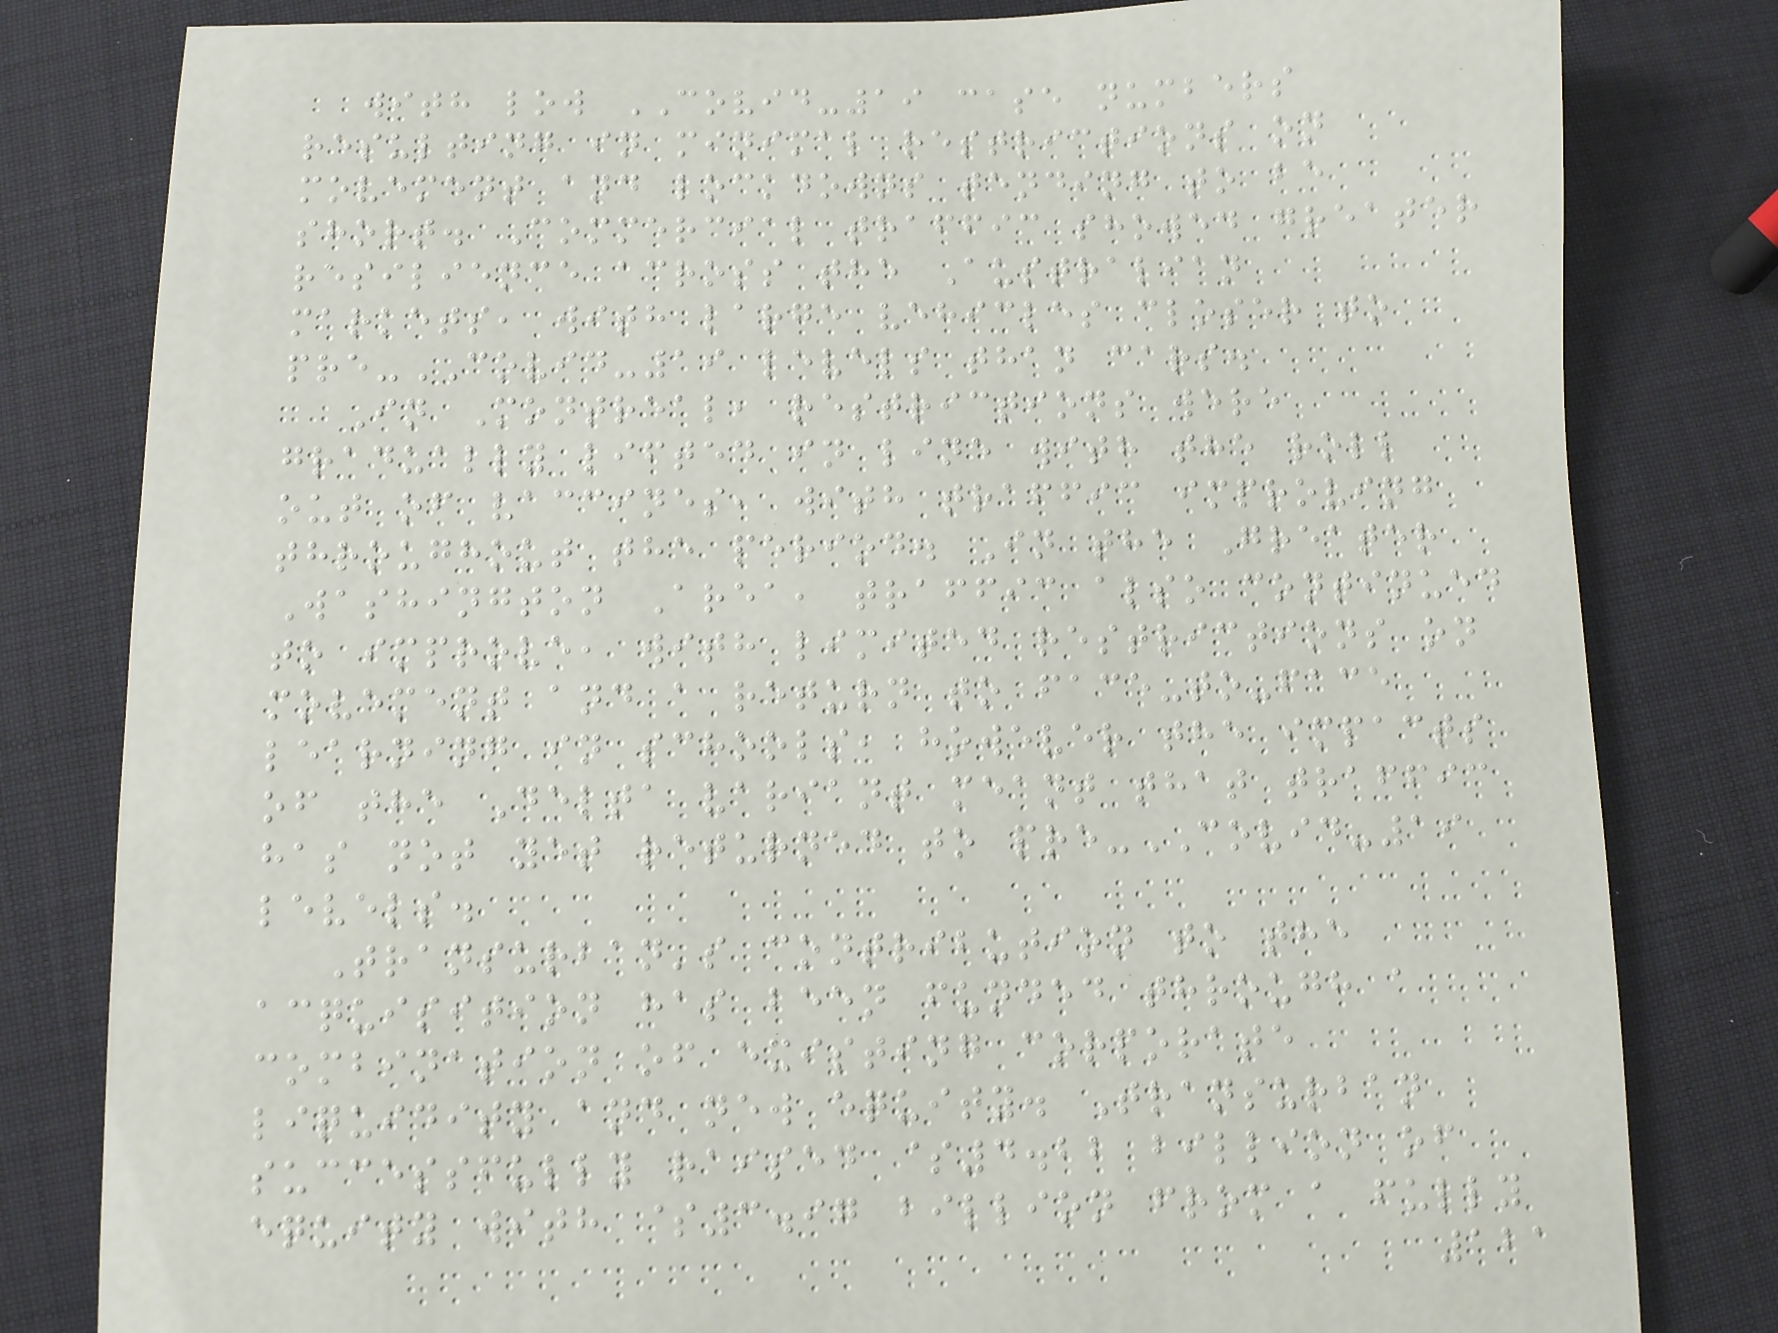with low COVID-19 case numbers
resulting in minimal restrictions on
movement and lockdowns tending to be
short. Commercial traffic showed greater
resilience across the Australian
markets, with large vehicles closer to
pre-COVID-19 levels than cars.
In Montreal, restrictions were
gradually lifted in line with the roll
out of vaccines, with traffic improving
throughout the period. In the Greater
Washington Area, traffic also continued
to improve, with limited restrictions on
movement and a return to face-to-face
learning in schools, however the impacts
of the Delta variant meant that traffic
has not yet returned to pre-COVID-19
levels.
Transurban's contribution to the
acquisition has been funded through a
combination of existing corporate
liquidity and new equity. Transurban
successfully raised $4.22 billion of
equity with $3.97 billion from a fully
121
